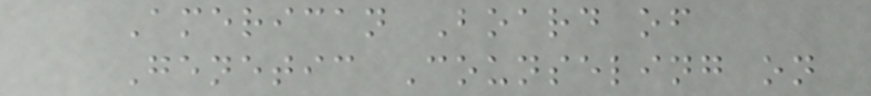American Board of
Genetic Counseling on
